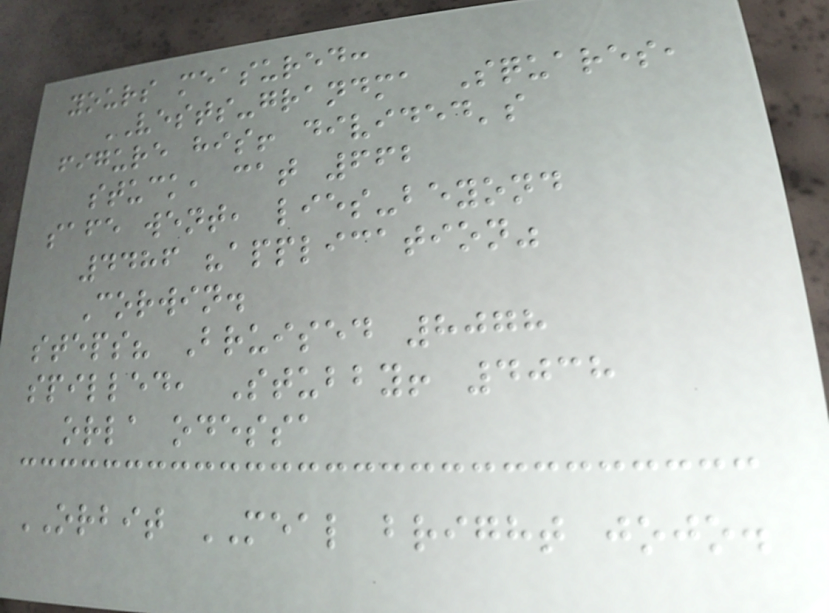yours measured:
VESTS-grandma Squares,
figure his! divided's
stuck, cat 662
safe went, lies-beyond
4486 "application"
Corwin.
steps? Bruised 8078
spilled, Stubby! 4038
orla odessa
ORBIT MEAL bright jojo.
